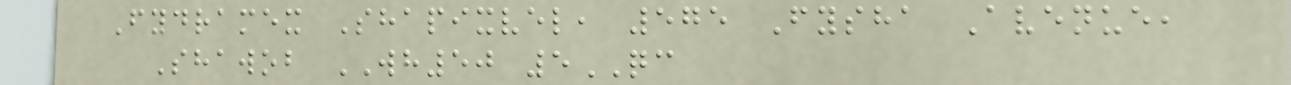Fydramex Shapixvel, 575 Fysha Avenue,
Shawob WH50 5QC
